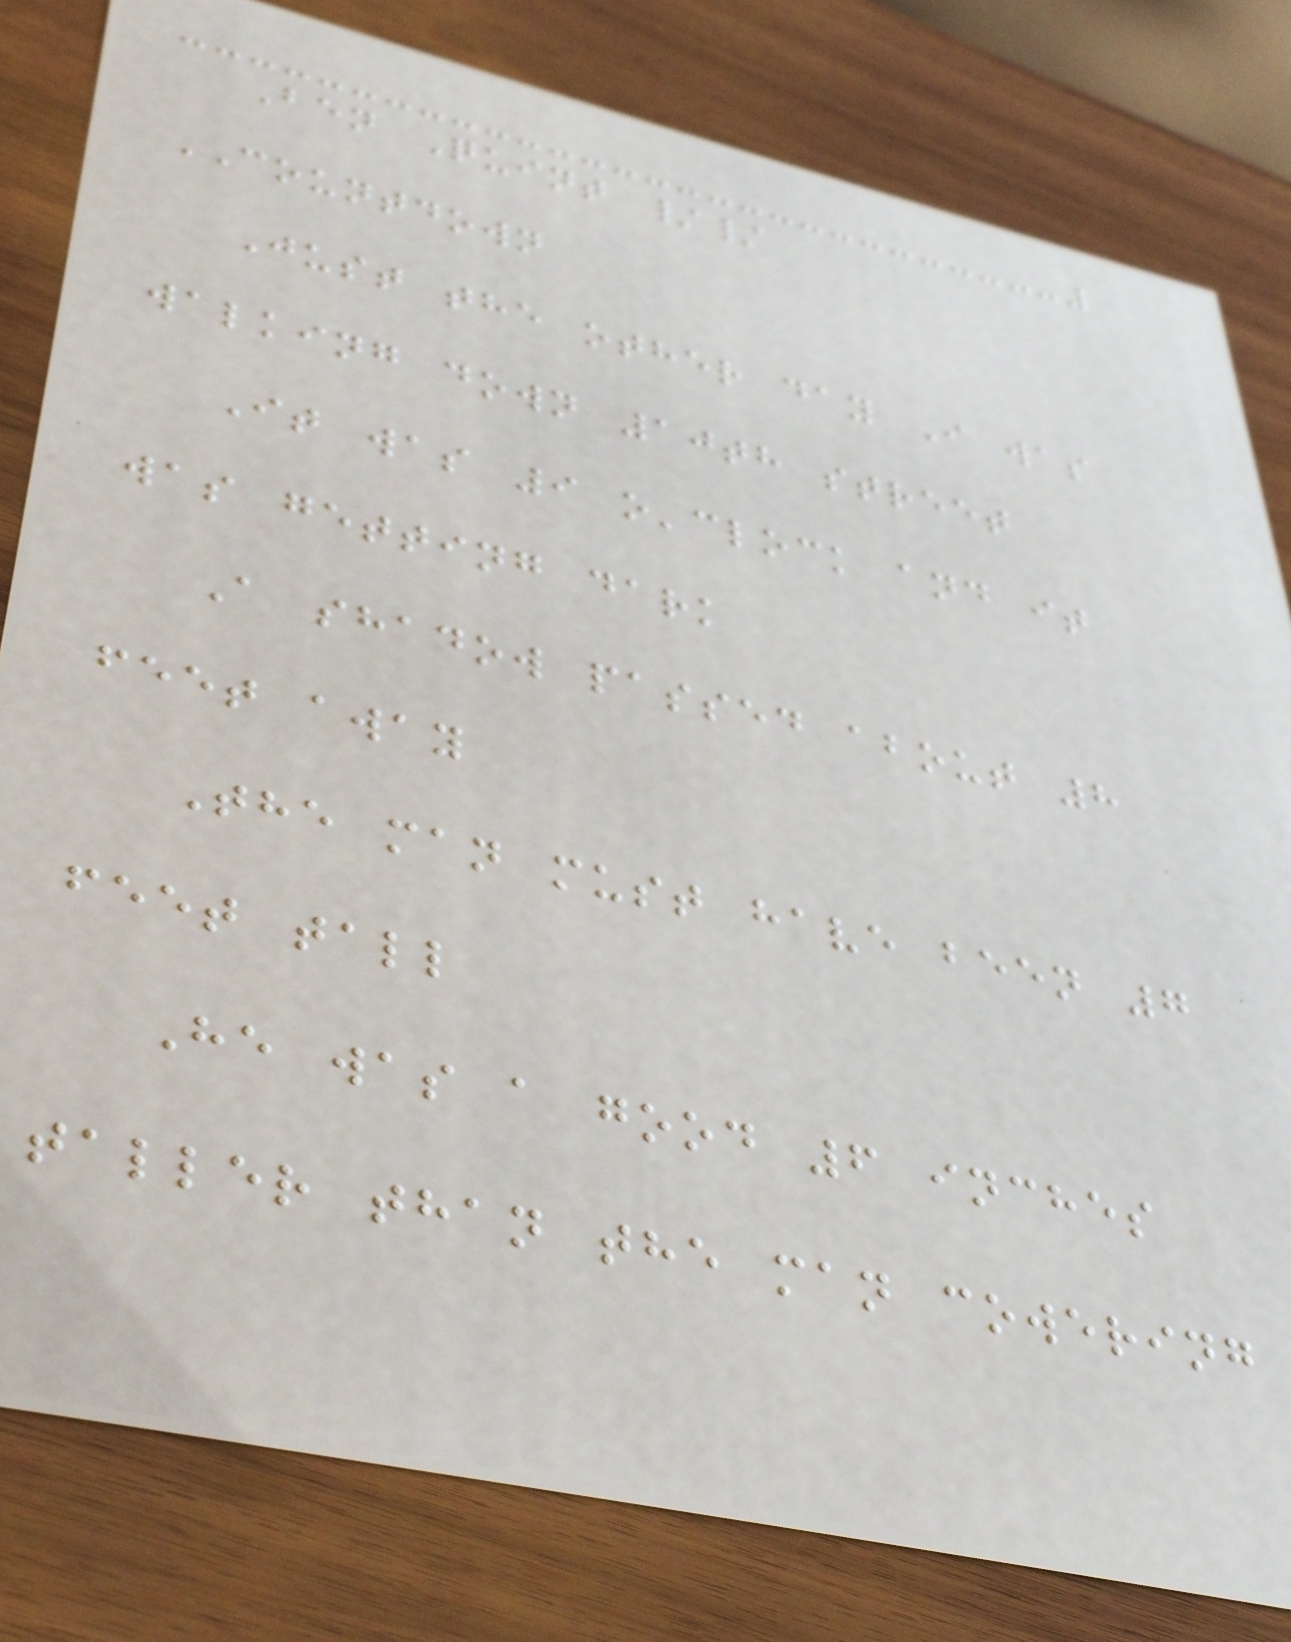Ben Quint //
COUNTDOWN
Just the other day I was
walking down 10th street
It was 9 o'clock and it
was getting dark
A shadow passed about 8
feet away
The man must have been 7
feet tall
He was a good 6 inches
taller than the man cowering
